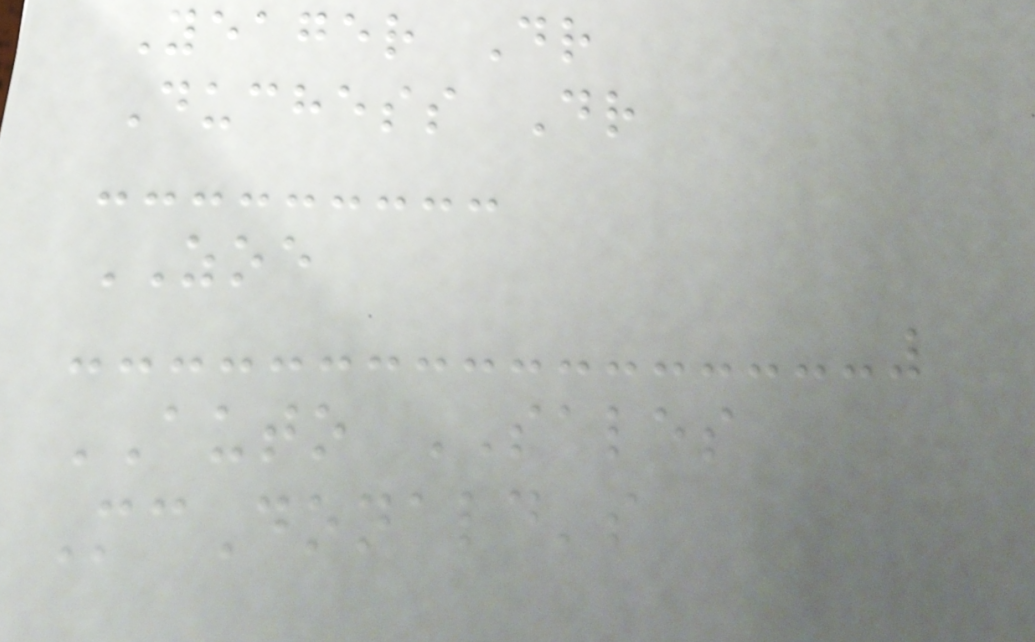Yeager Dr
Duchess Dr
ZOE
AUTO SALES
McDonald's
